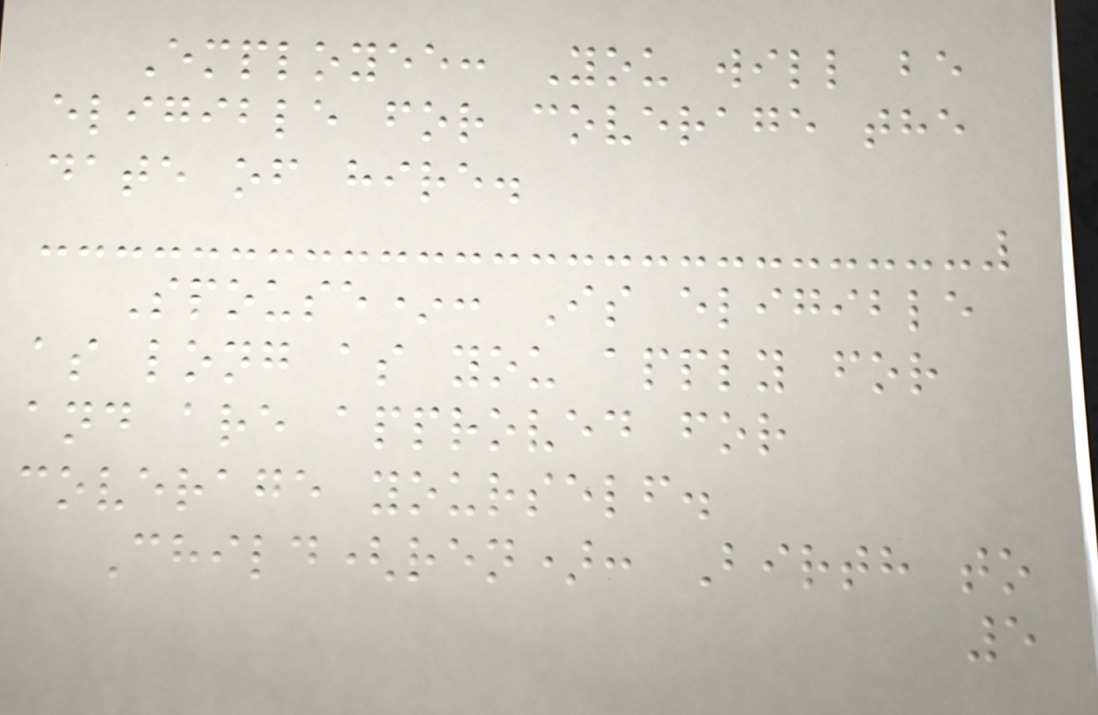Employee: You will be
eligible for coverage the
date of hire.
Spouse*: Is eligible
as long as you apply for
and are approved for
coverage yourself.
Child(ren): Birth to
5
